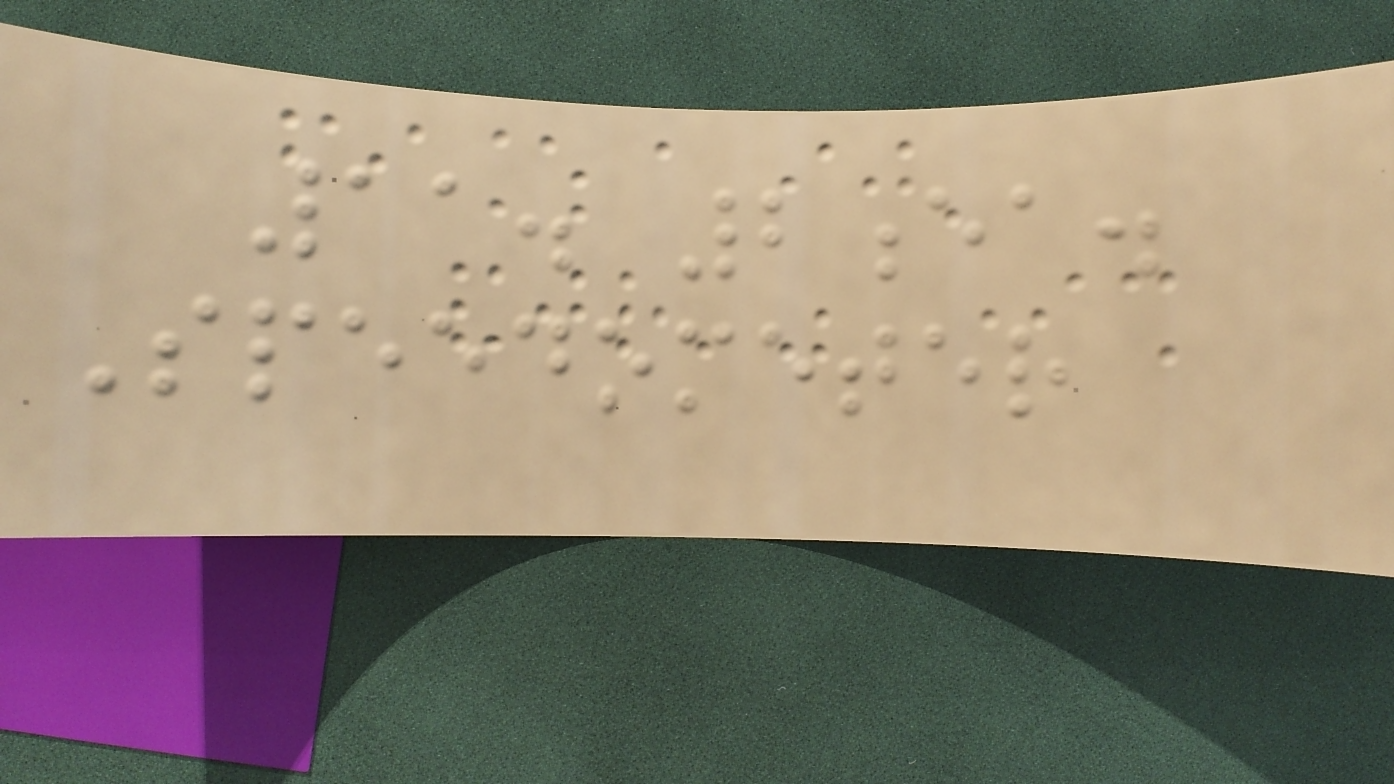11. 2ea.
Speedometer
